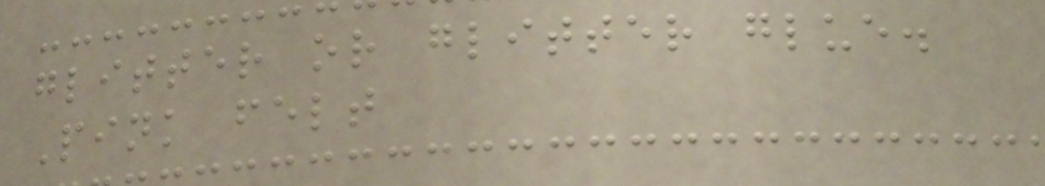glitter or glitter glue.
Pink felt
